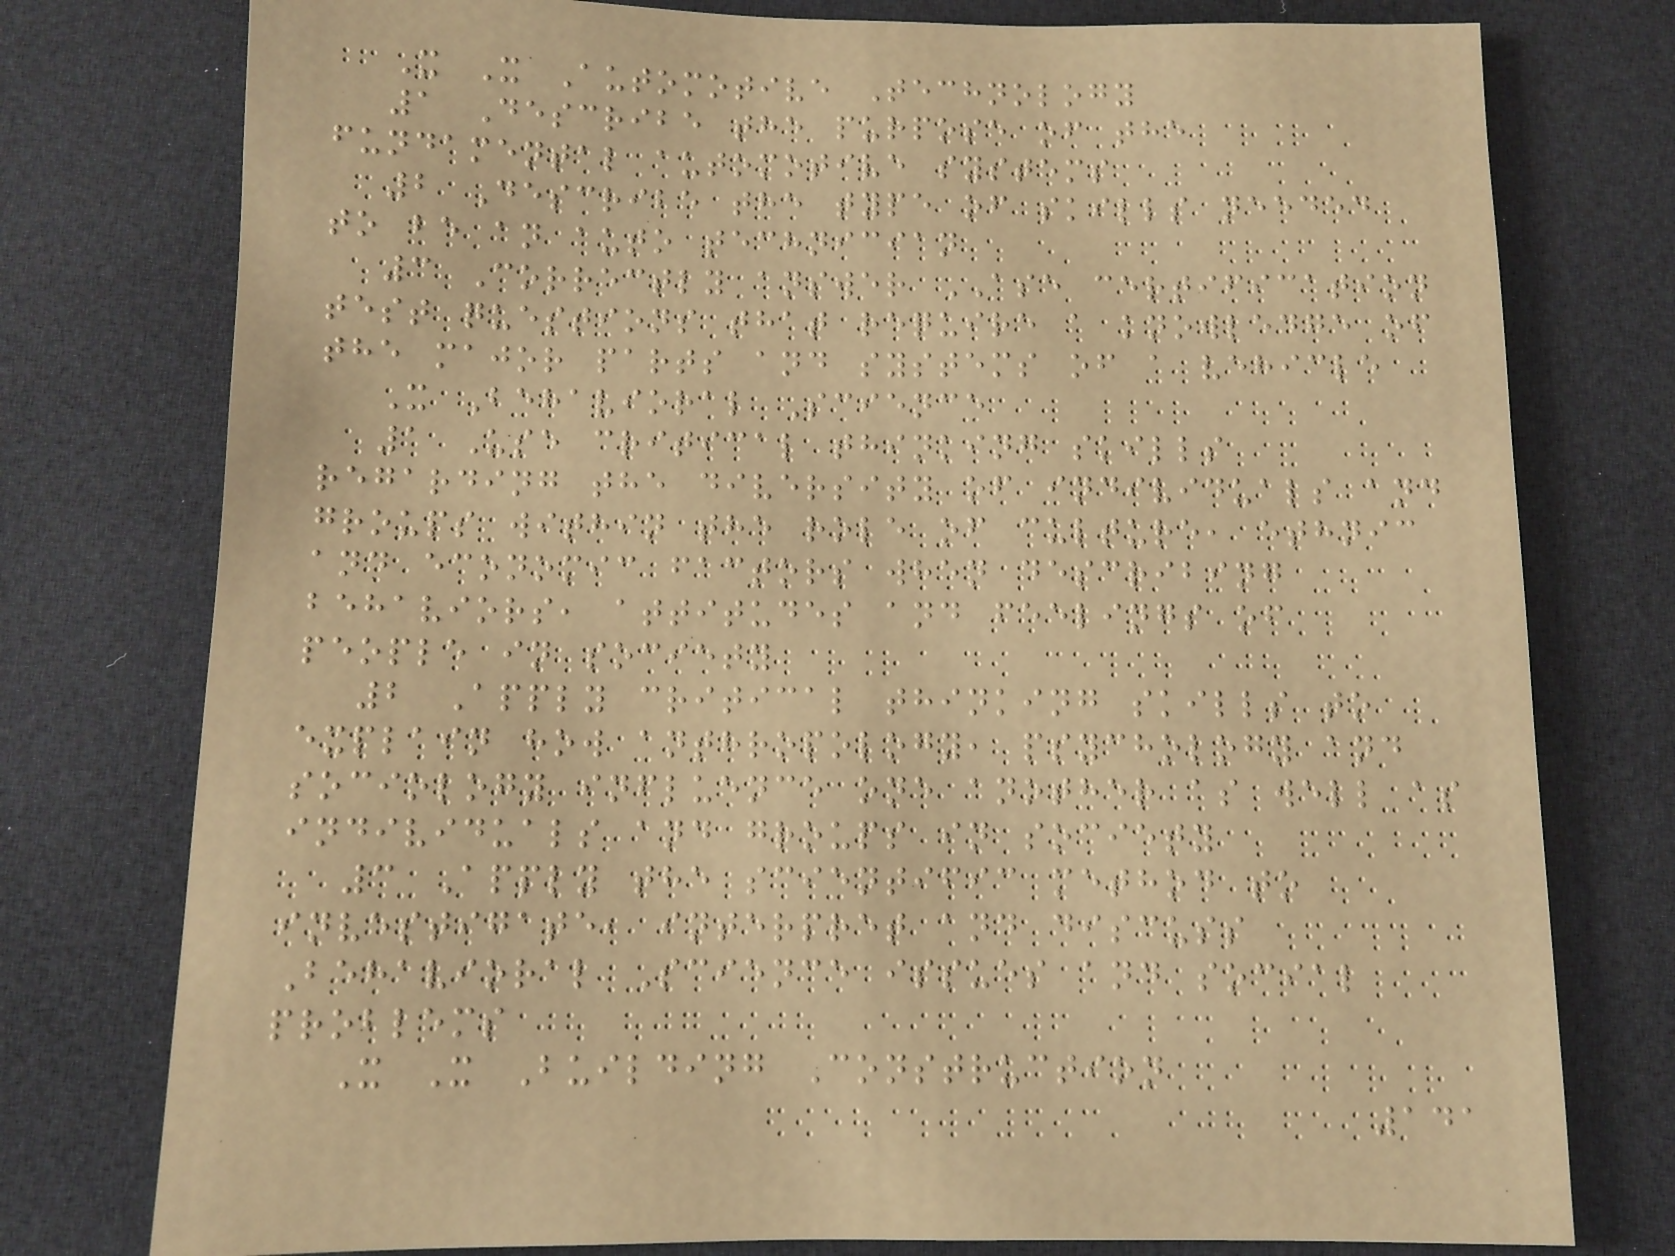X X Automotive Technology
1 Describe the purpose of the
fundamental automotive systems
2 Describe the type of skills needed
to be an auto technician
3 Correctly answer ASE certification
test questions that require a knowledge of
the major parts and systems of a vehicle
X Behavioral Science
1 Use critical thinking skills
regarding the diversity of individuals and
groups within the role of culture, ethnic
and economic factors when describing
behaviors, attitudes and feelings of
people in society
2 Apply critical thinking skills to
explain how anthropology, psychology and
sociology influence one another as well as
individuals and groups in society
3 Apply the scientific method to
investigate, interpret and discuss
Behavioral Science issues and social
problems
X X Building Construction
141
